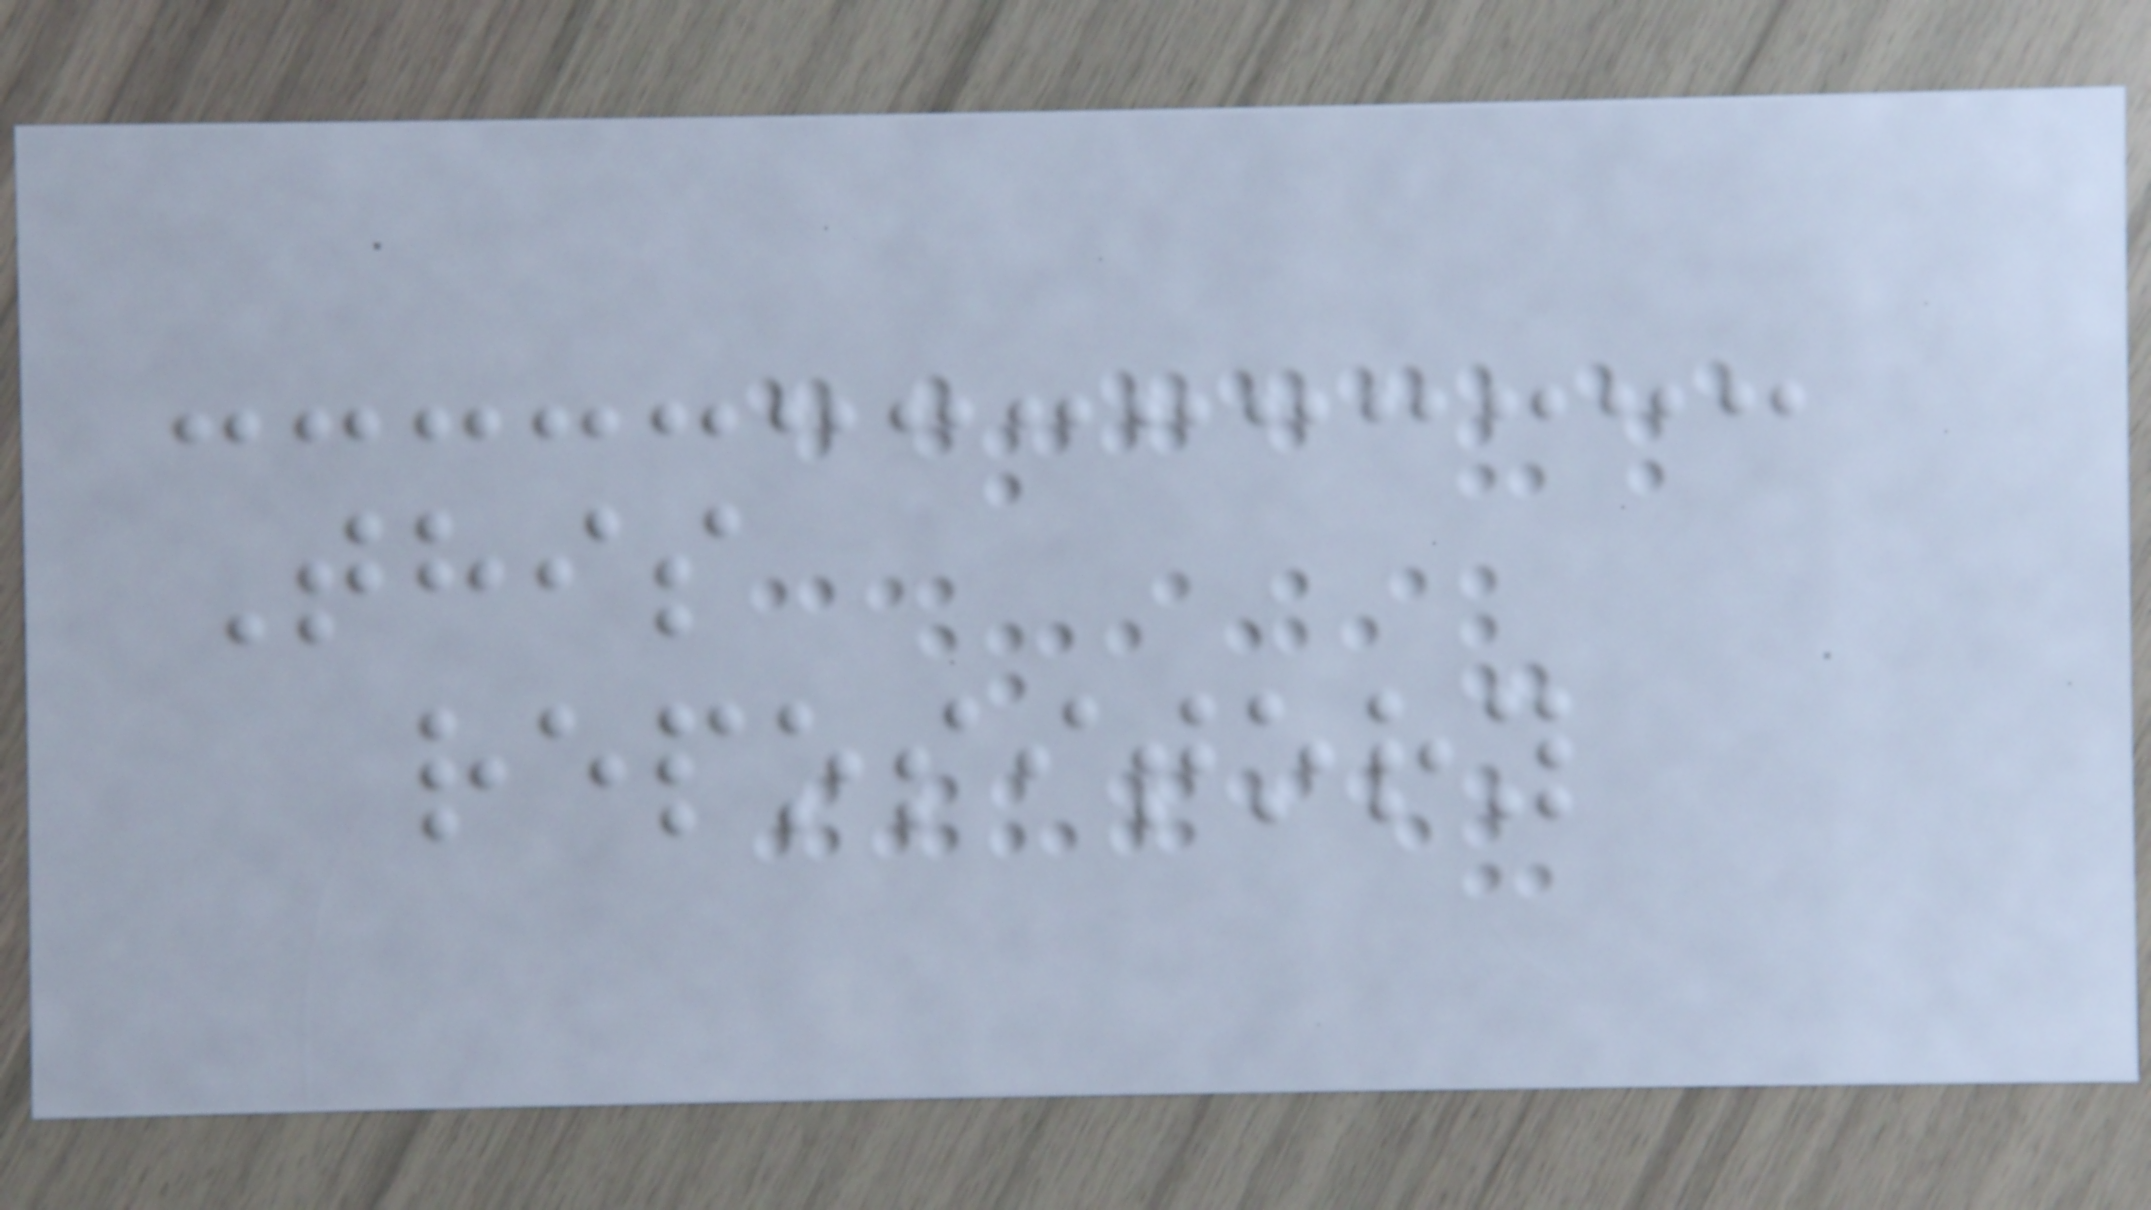This
repository
